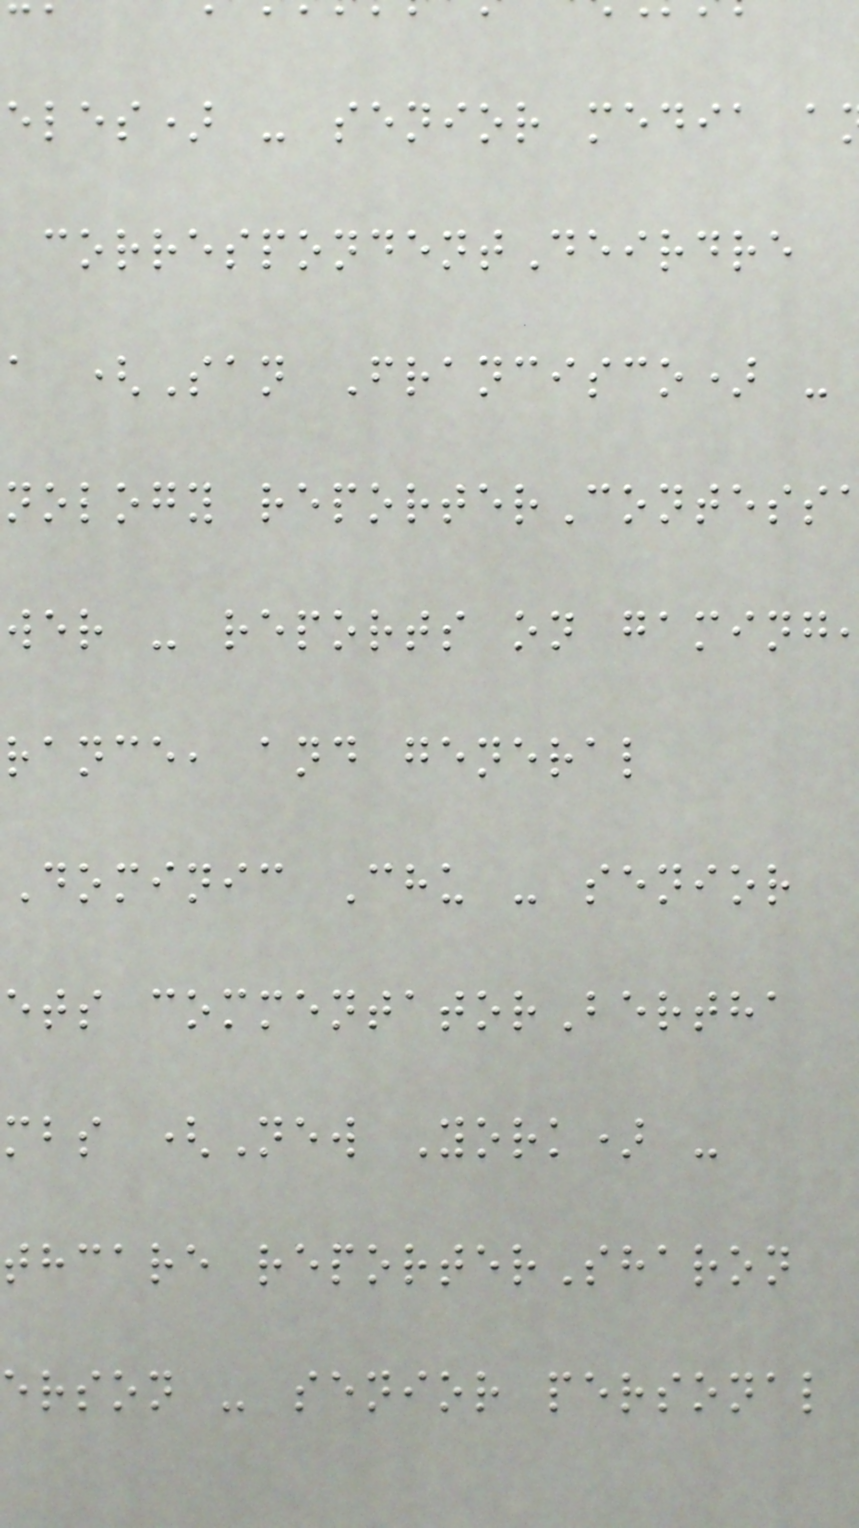eles) - senior media a
correspondentDeirdre
a (San Francisco) -
nology reporterContess
wer - reports on gaming
rance, and general
Dominic Chu - senior
ets commentatorBertha
mbs (New York) -
thcare reporterSharon
erson - senior personal
